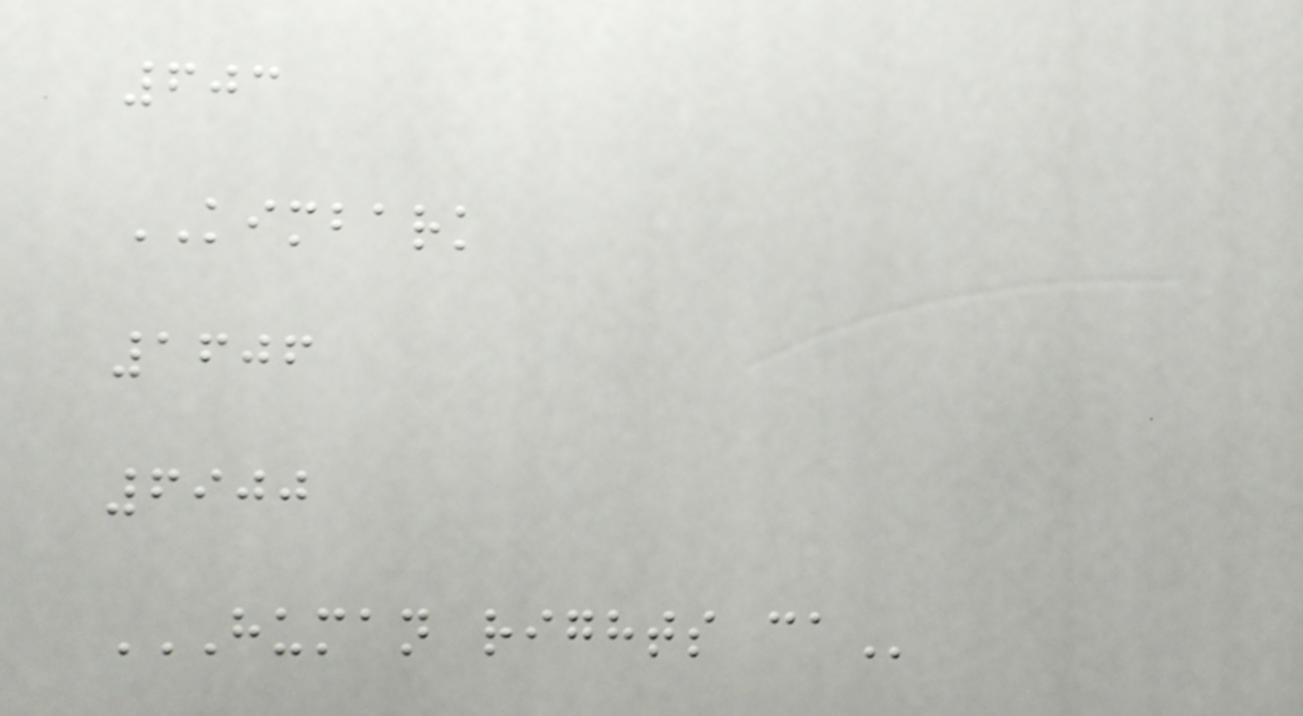603
KIMBARK
1606
6900
HUMAN RIGHTS CA
